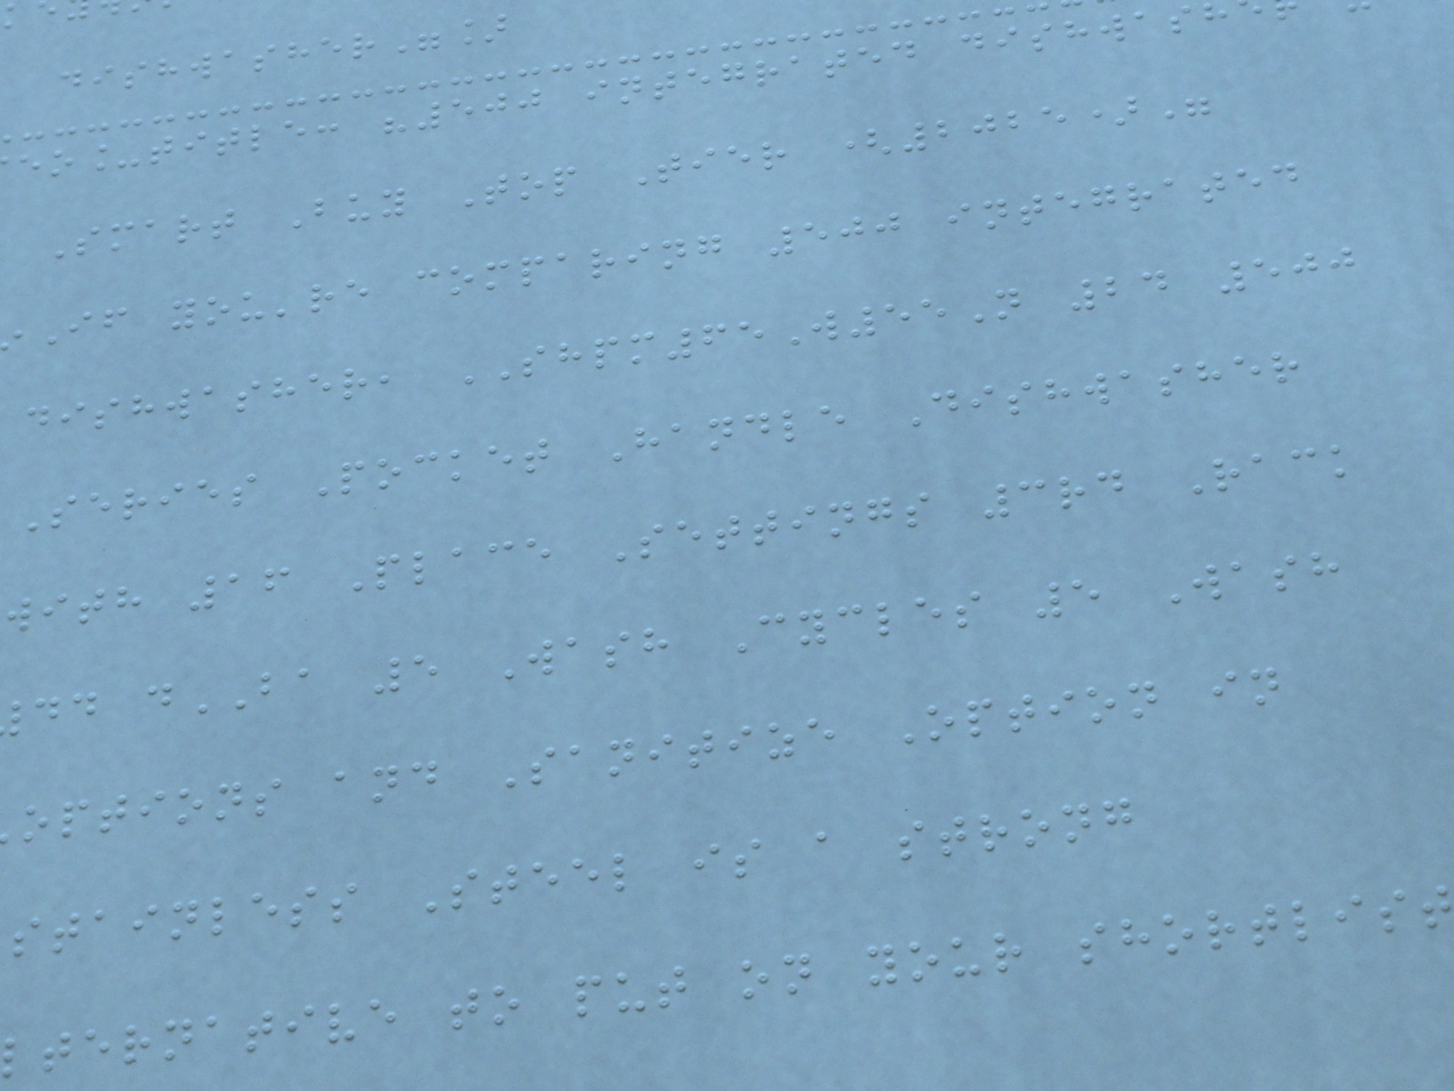dishwasher"]
eo_title: "500 integrated dishwas
Smart Buy Top Tier (2025)"
If you're comparing 500 integrated
dishwasher, SHPM65W55N 24 500
Series Pocket Handle Dishwasher
with 16 Place Settings 3rd Rack
dd dBA 5 Wash Cycles 5 Wash
options and Sanitize Option in
stainless Steel is a strong
lternative to put on your shortlis
